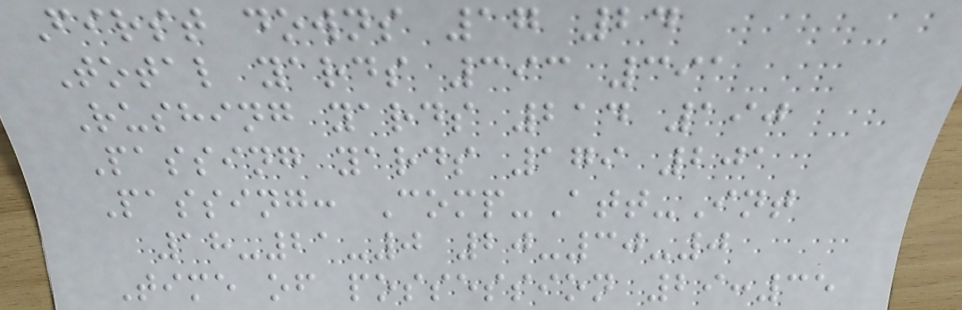First downs 17 24
Total yards 393 391
Rushing yards 214 190
Passing yards 179 201
Passing: Comp-Att-Int
18-21-0 20-30-0
Time of possession 29:35
